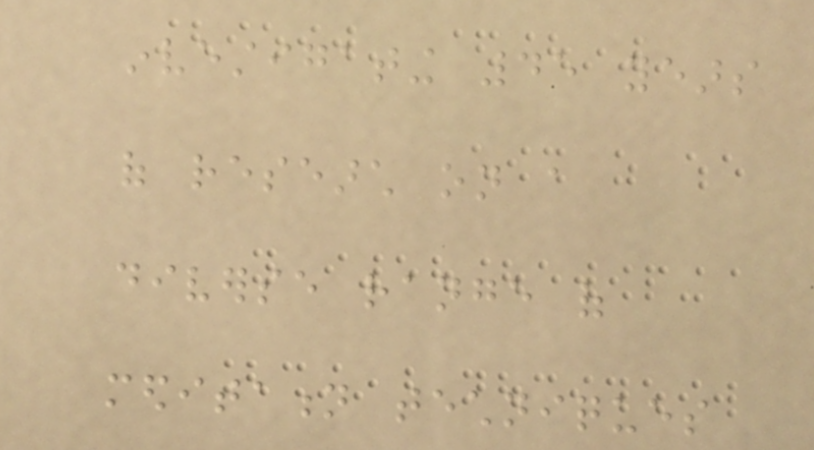investigating 45 years
of research on a
diverse range of
meditation techniques
